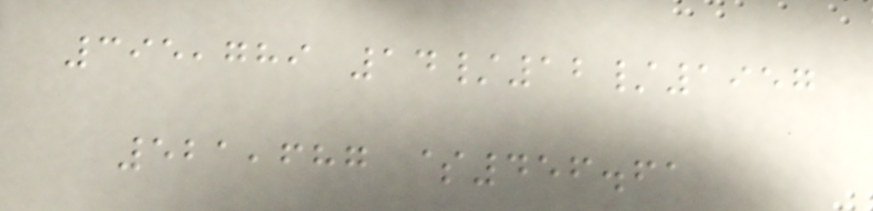395,789 14/12/1957
521,687 $456.61
